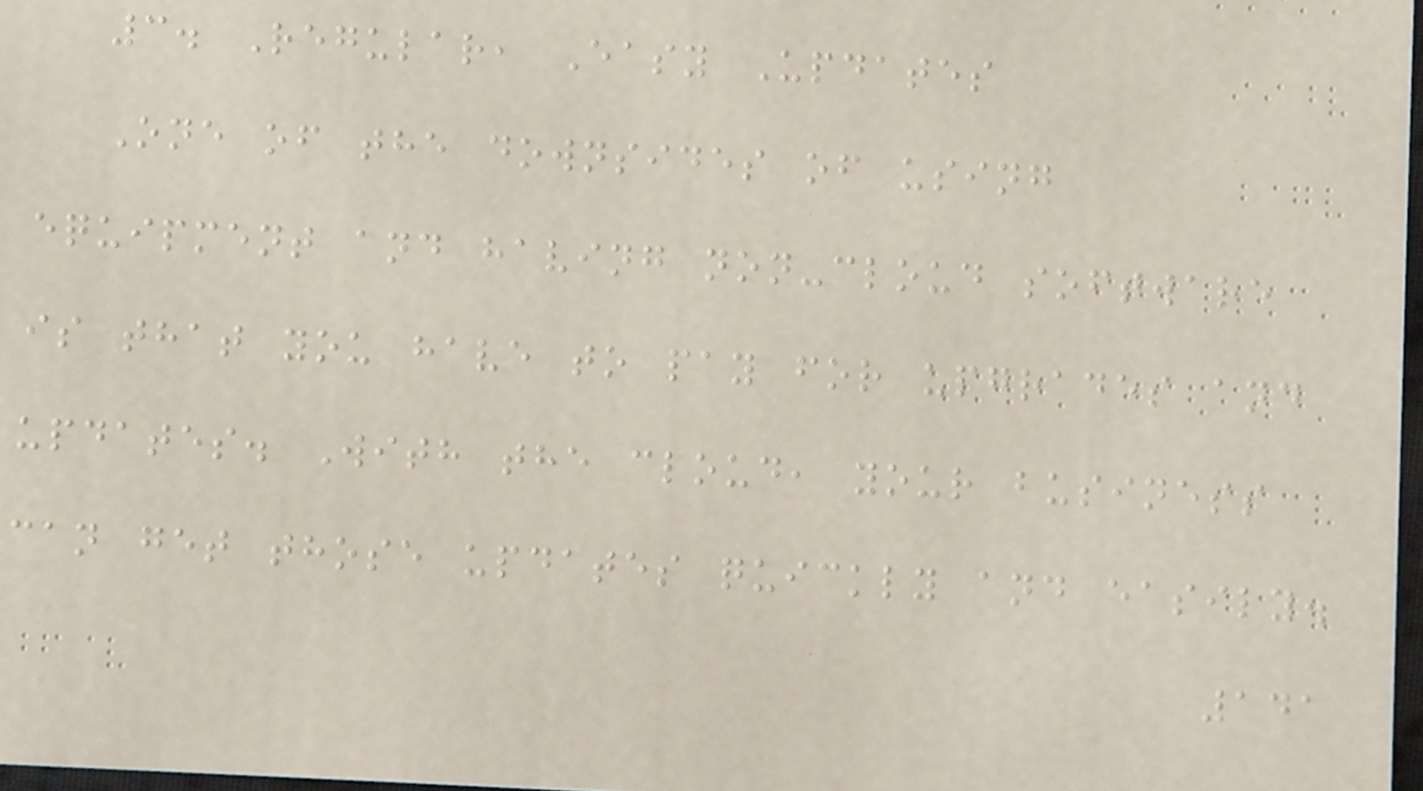3. Regular, Easy Updates
One of the downsides of using
equipment and having non-cloud software
is that you have to pay for upgrades and
updates. With the cloud, your business
can get those updates quickly and easily.
141
